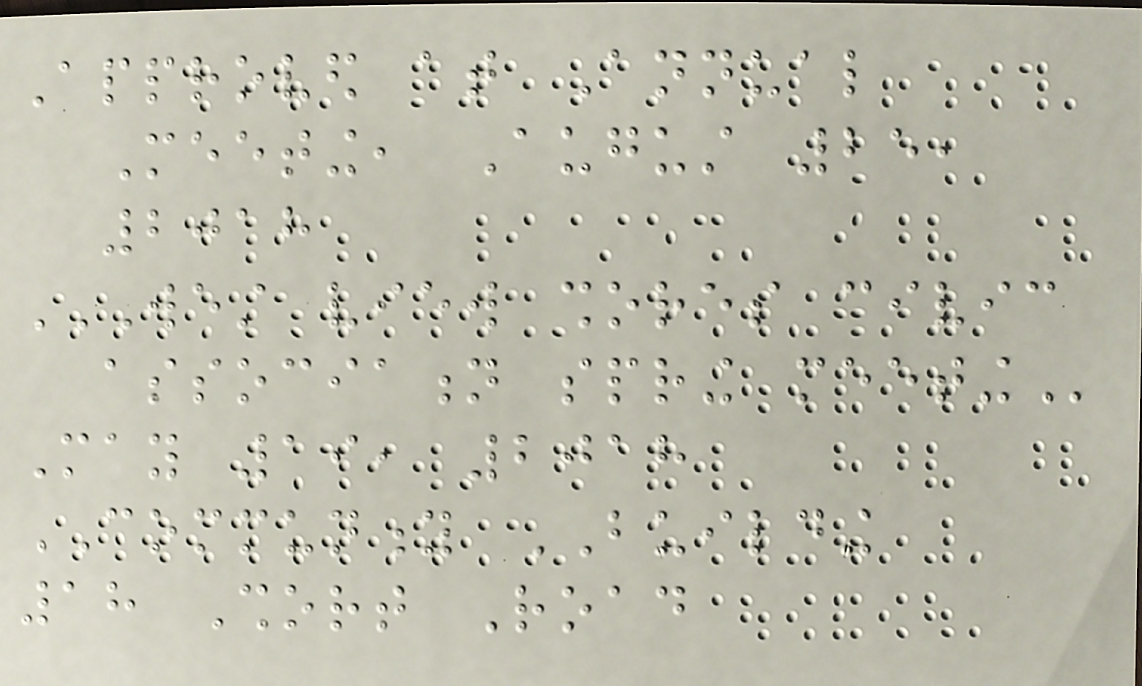Approved at Annual
Meeting, August 25,
2018
WEST VIEW SHORES CIVIC
ASSOCIATION SPRING MEETING
May 19, 2018
COMMUNITY BUILDING
18 Short Road
